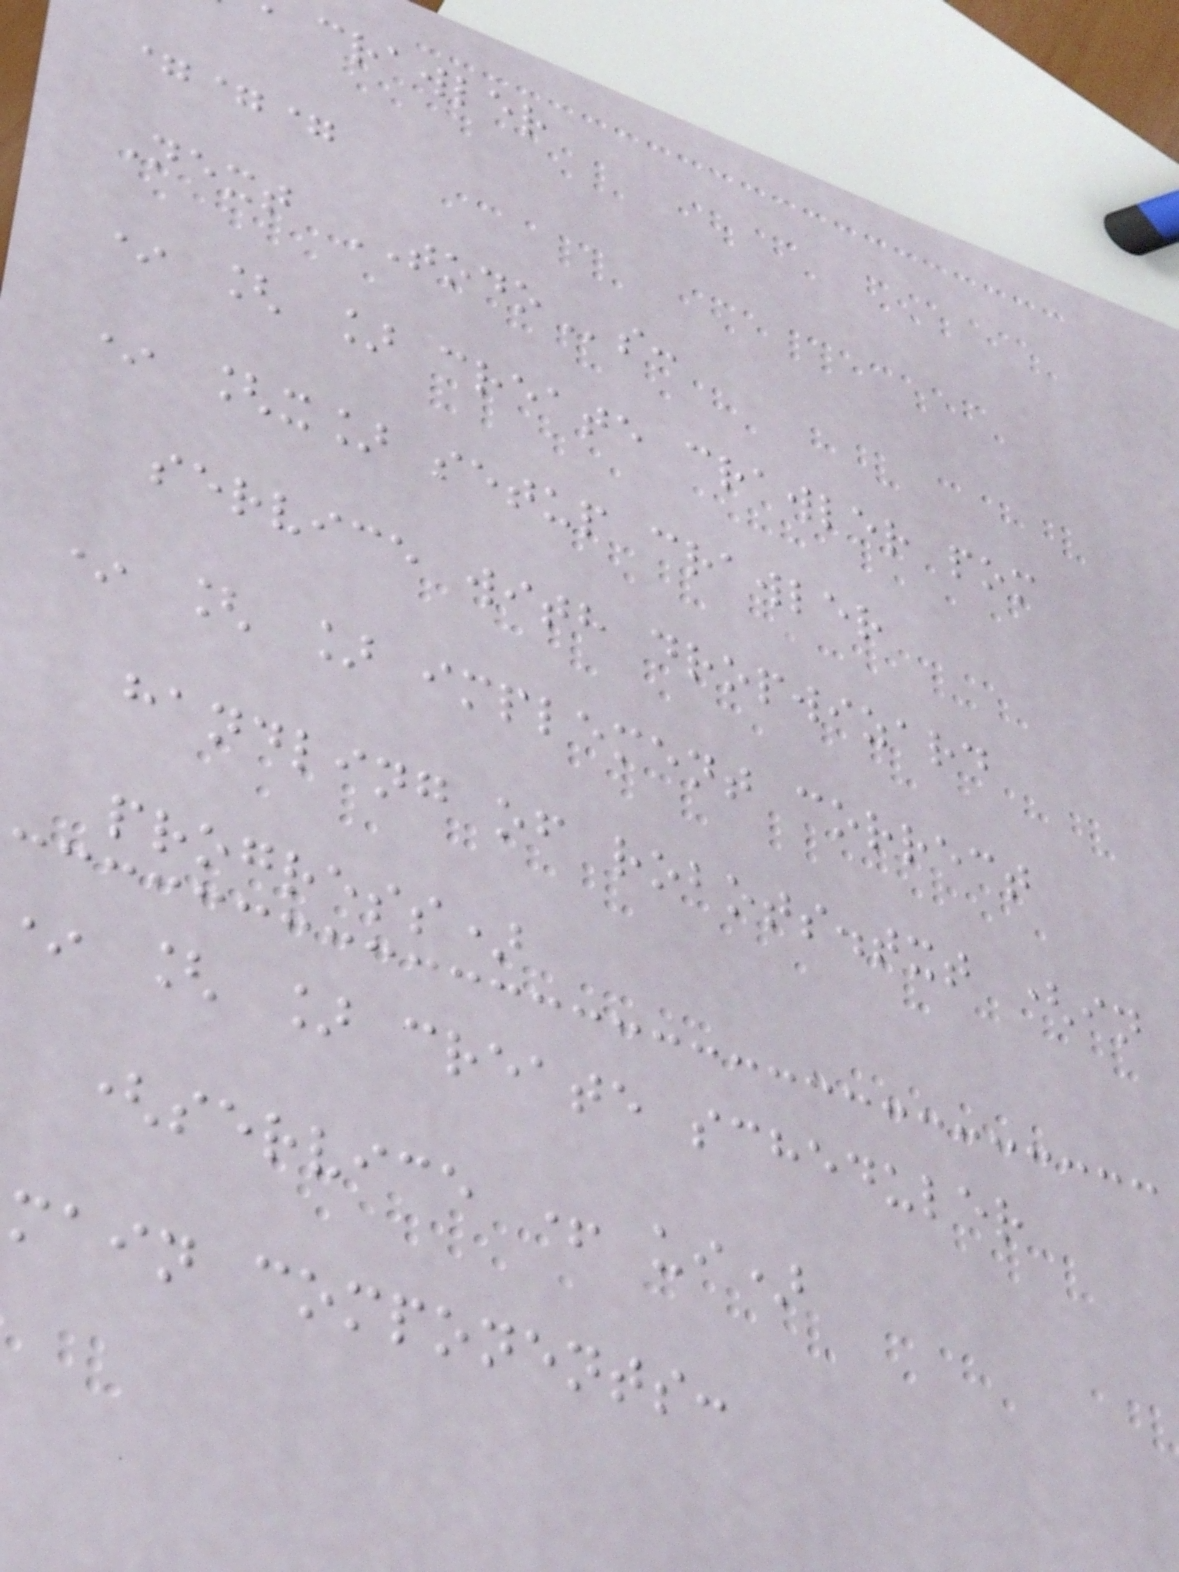crawler
===
Next TODOs:
* [ ] create crawler pom
* [x] setup crawler
service with dropwizard
* [ ] implement correct
handling of robots.txt (in
progress)
[ ] create scheduler
(service + ui)
main components:
